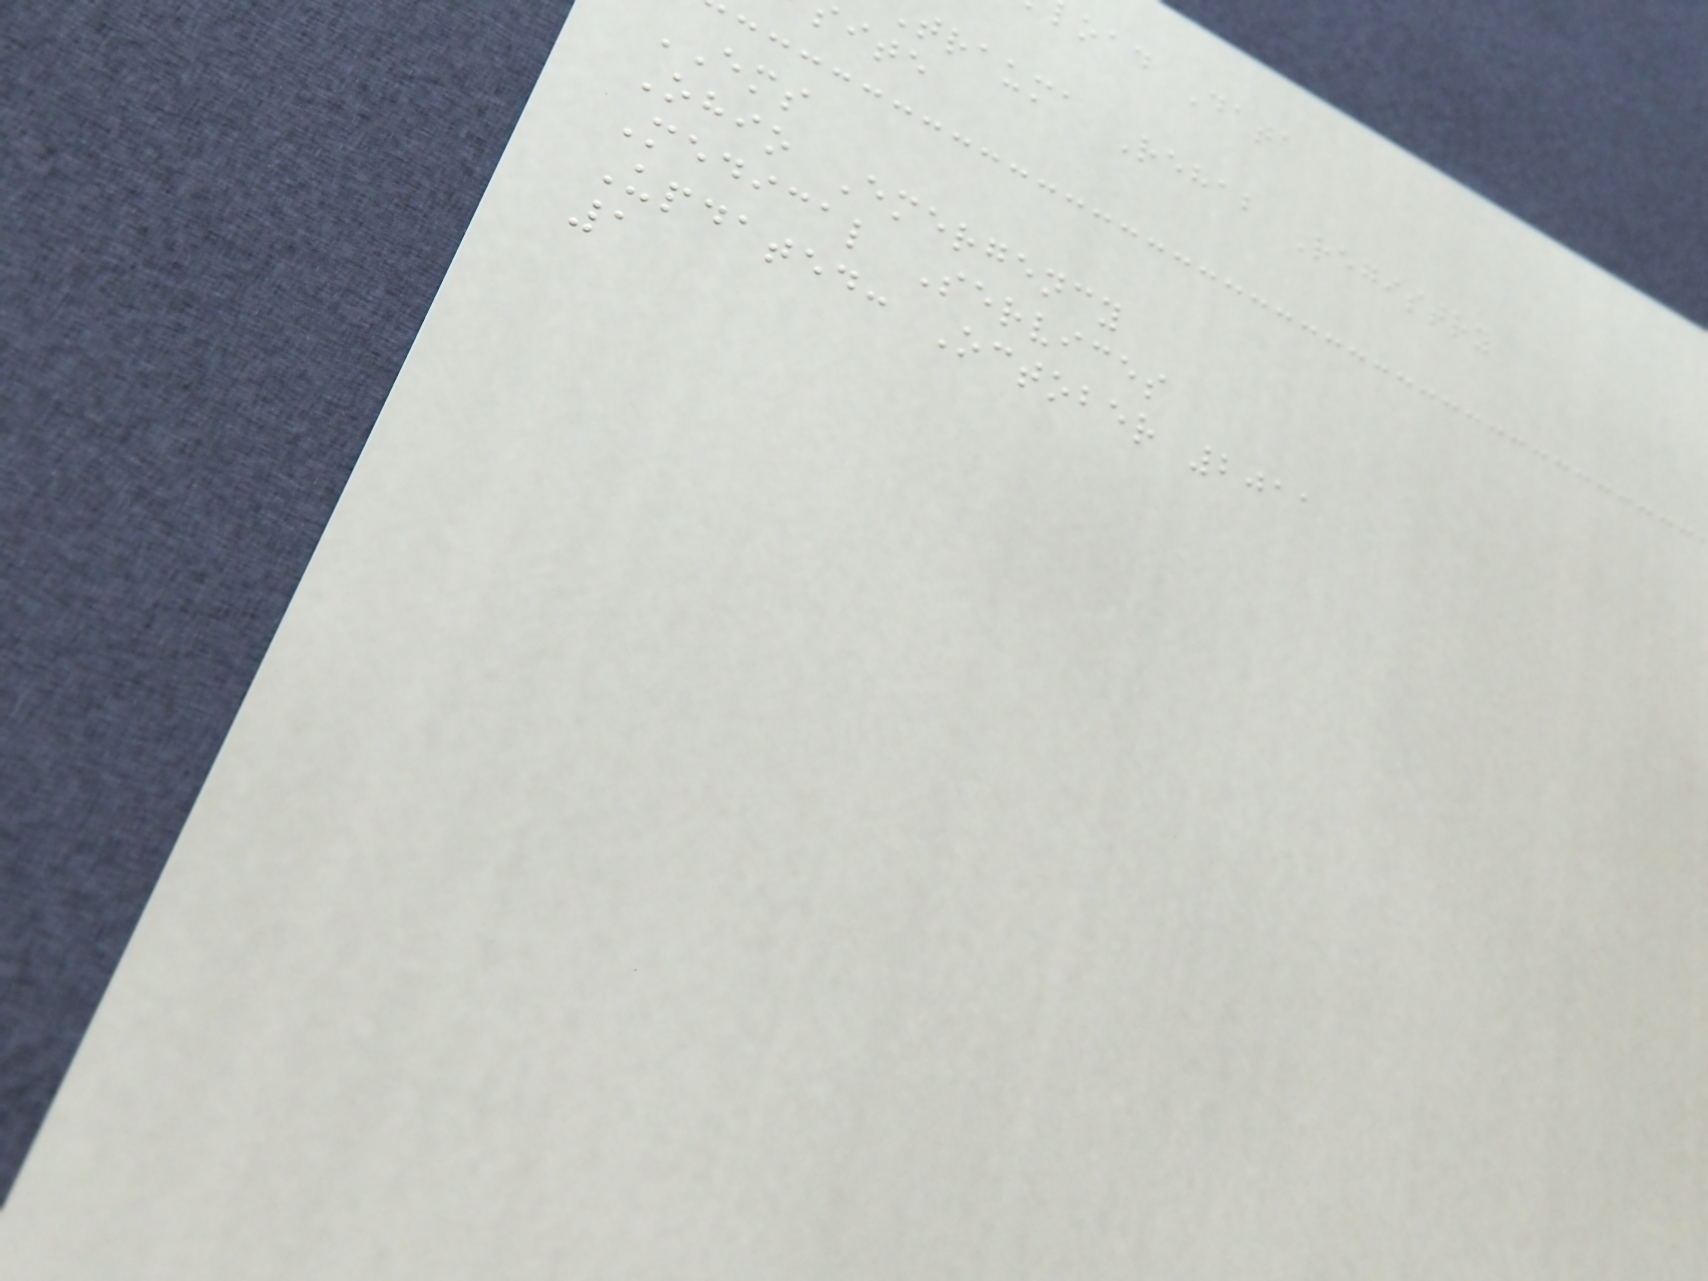oad Data
trauma Rehab Registry
EMS
Ohio Emergency
Medical Services
Updated: October 2011
1
